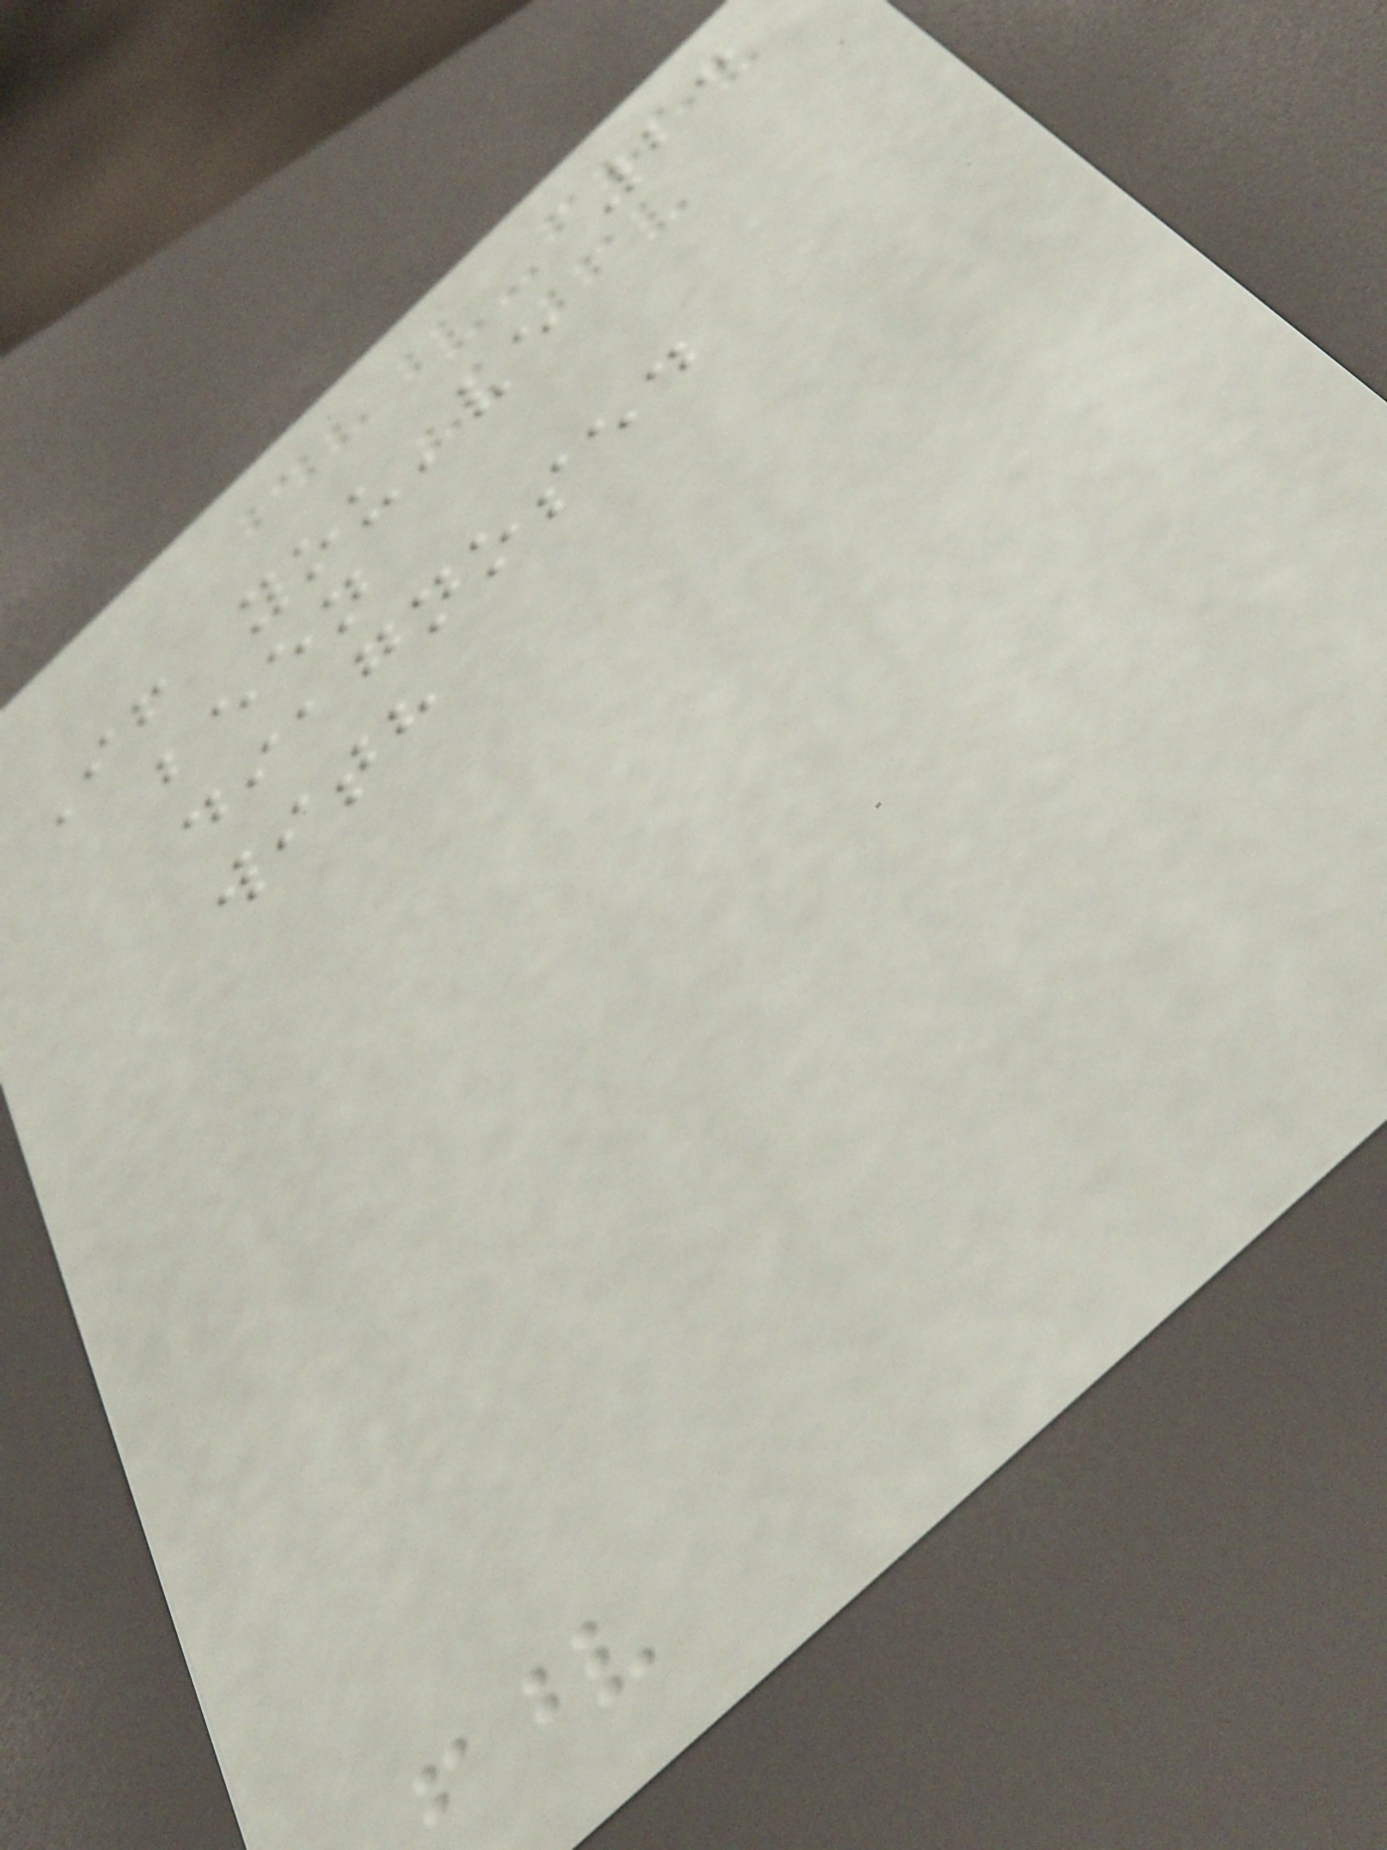23
If you've
been
diagnosed
with
